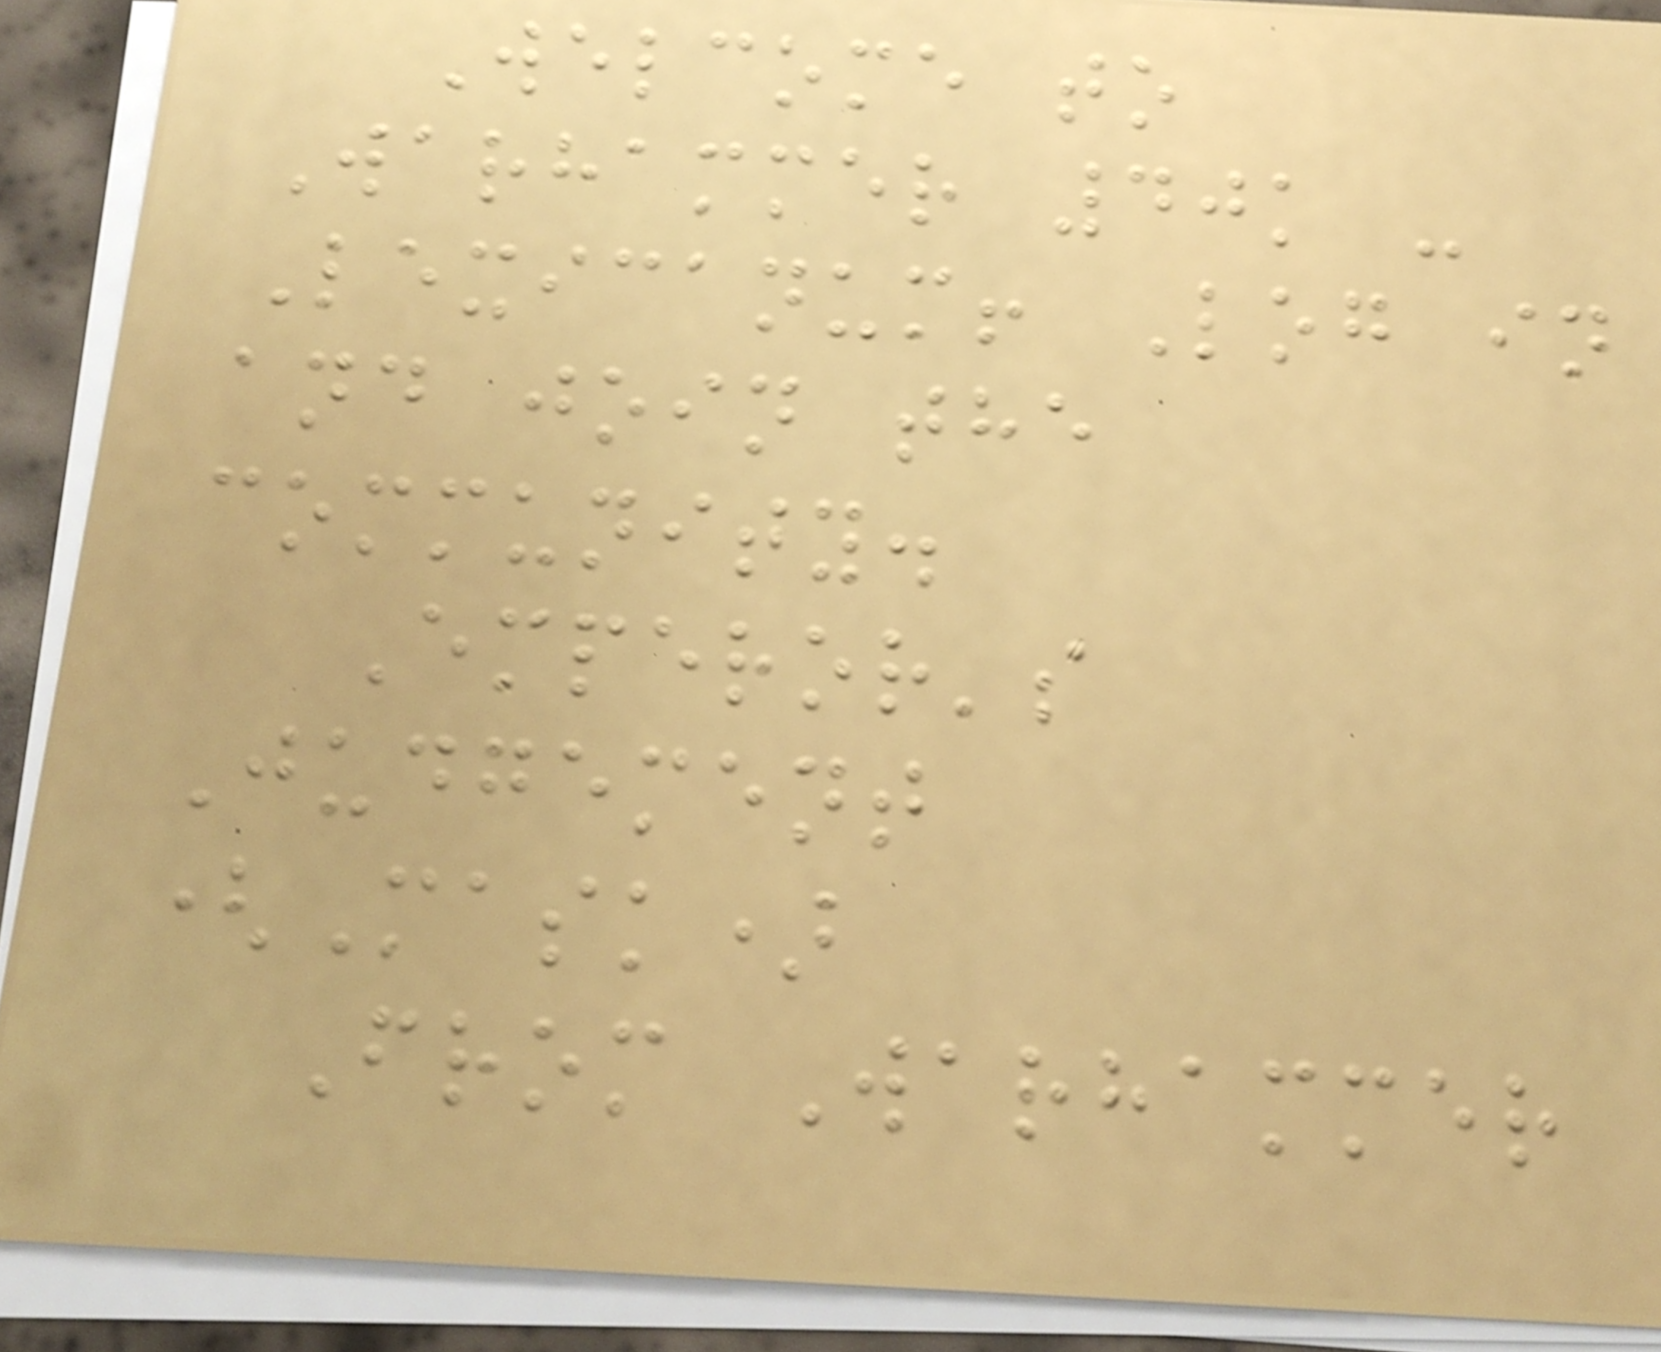Welcome to
Warhammer 40k -
Lexicanum! Log in
and join the
community.
Emperor's
Judgement
(Mask)
From Warhammer
